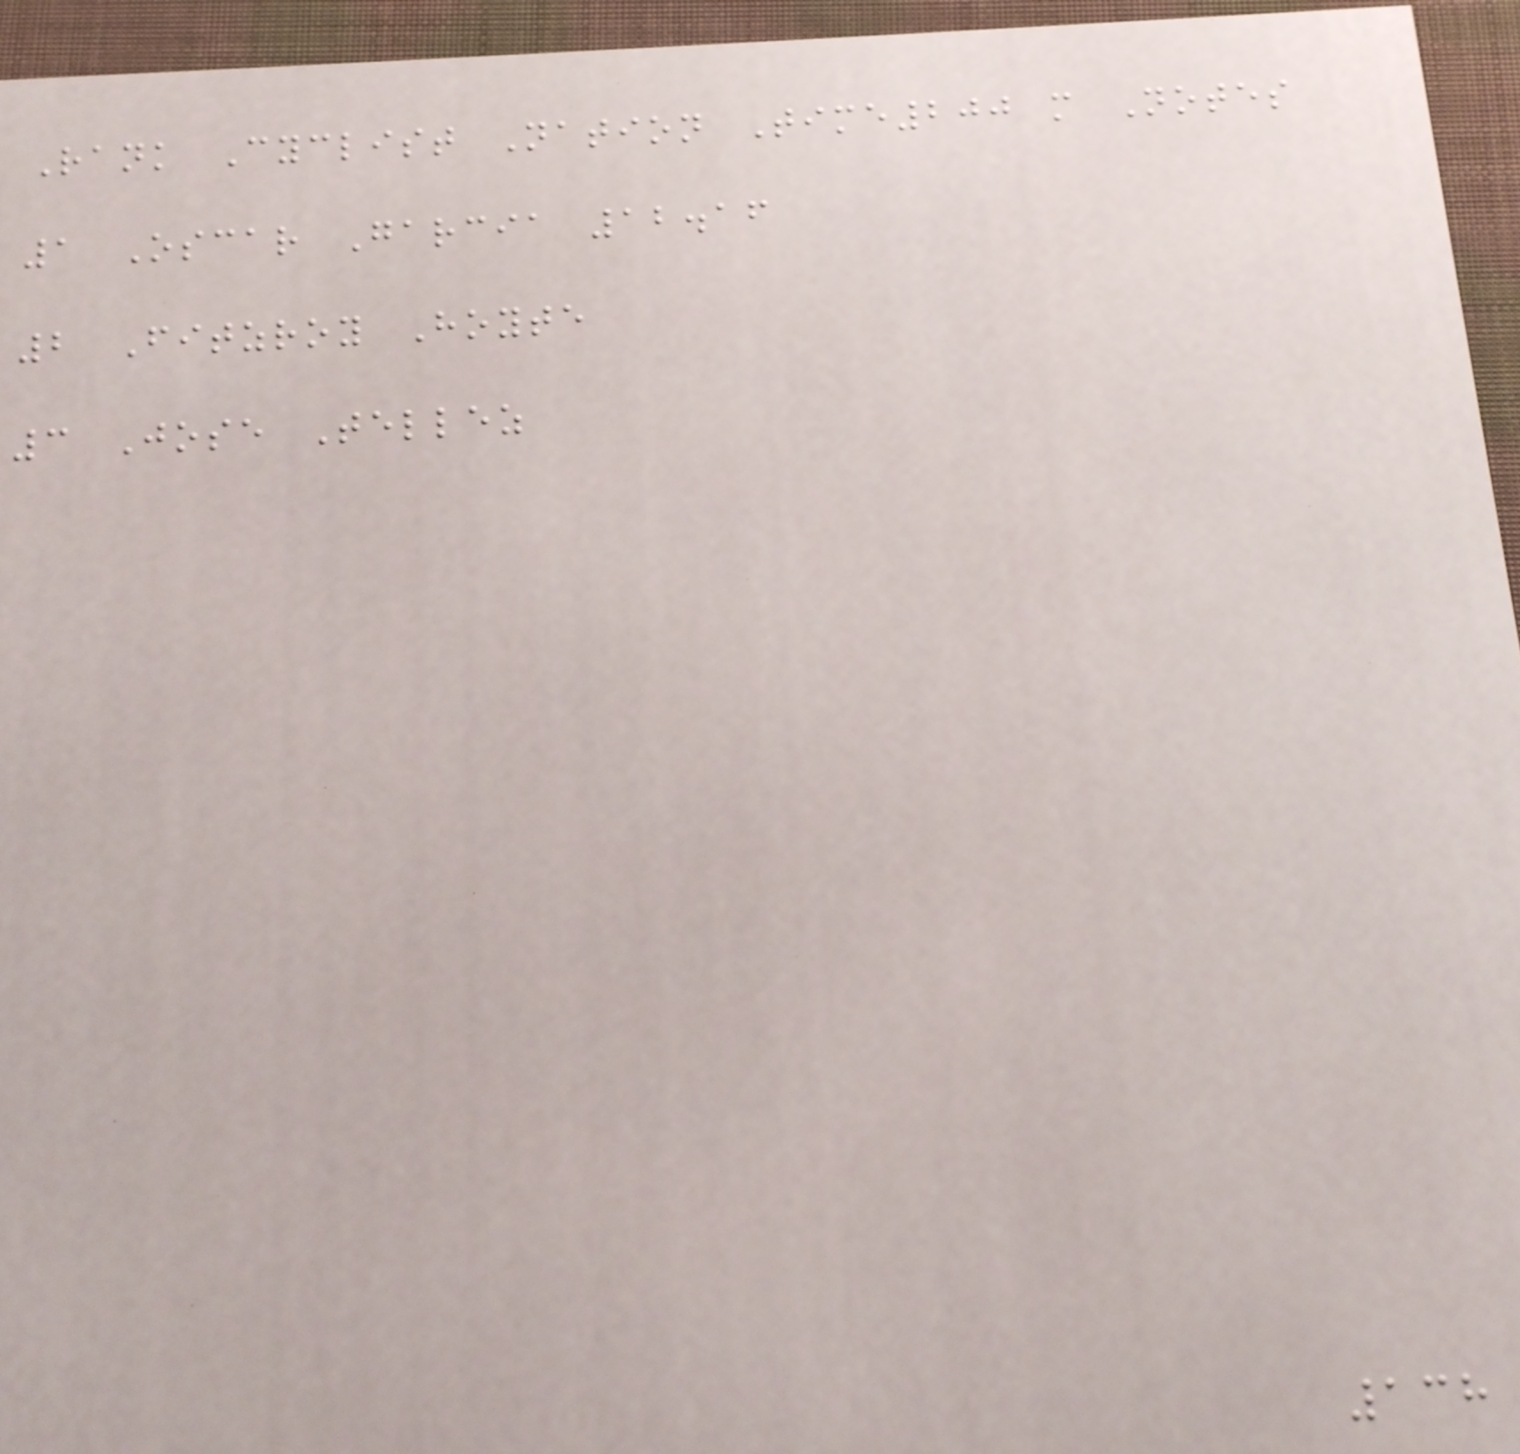Rank Cyclist Nation Time200 m Notes
1 Oscar Garcia 12.16
2 Fitzroy Hoyte
3 Jose Tellez
138
